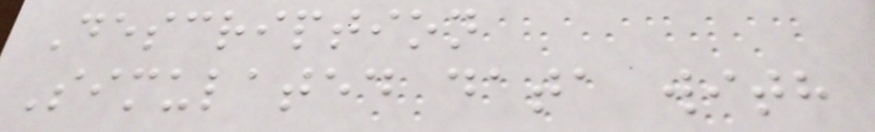Description
Simulated data with
